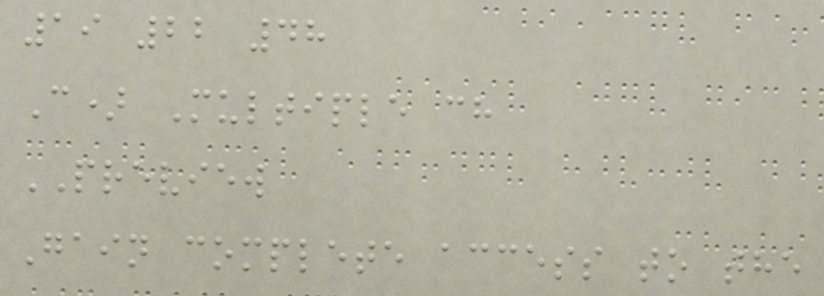19 22 48
C) Multiple ch
PREVIEW
Gain complete access to the
